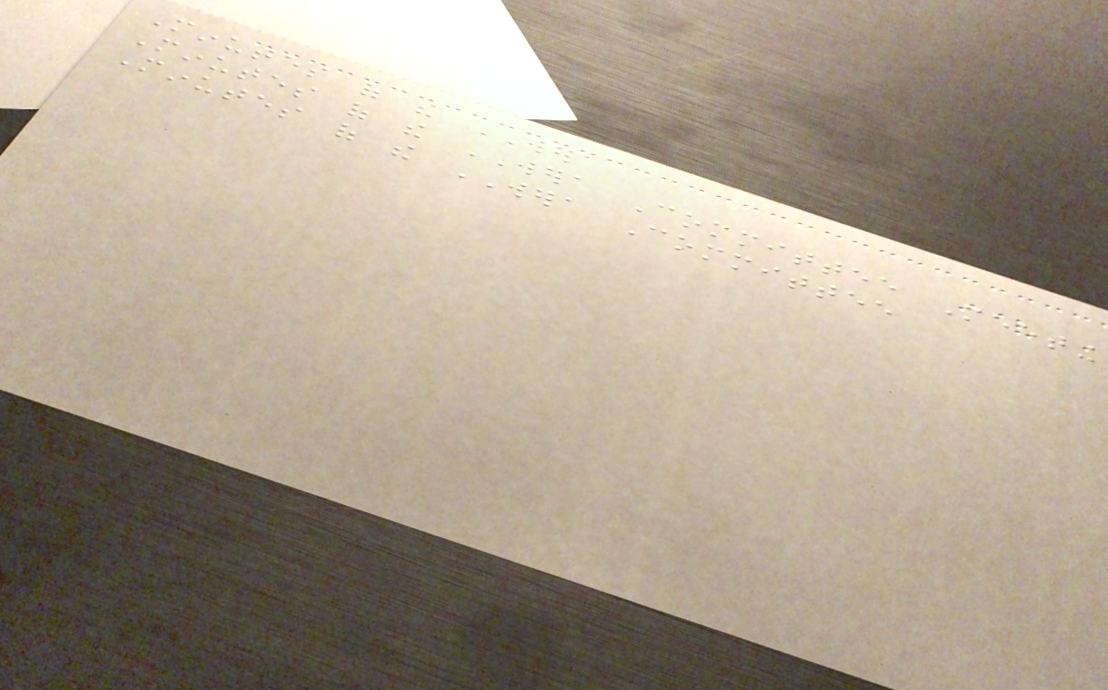Minutes of the WERA
Minutes of the WERA Committee Meeting
Minutes of the WERA Committee
